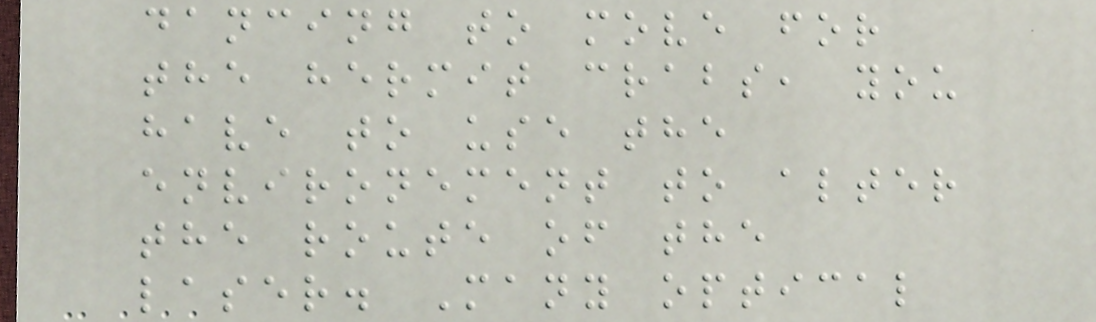dancing to move for
the hermit crabs, you
have to use the
environement to alter
the route of the
laser. Many optical
